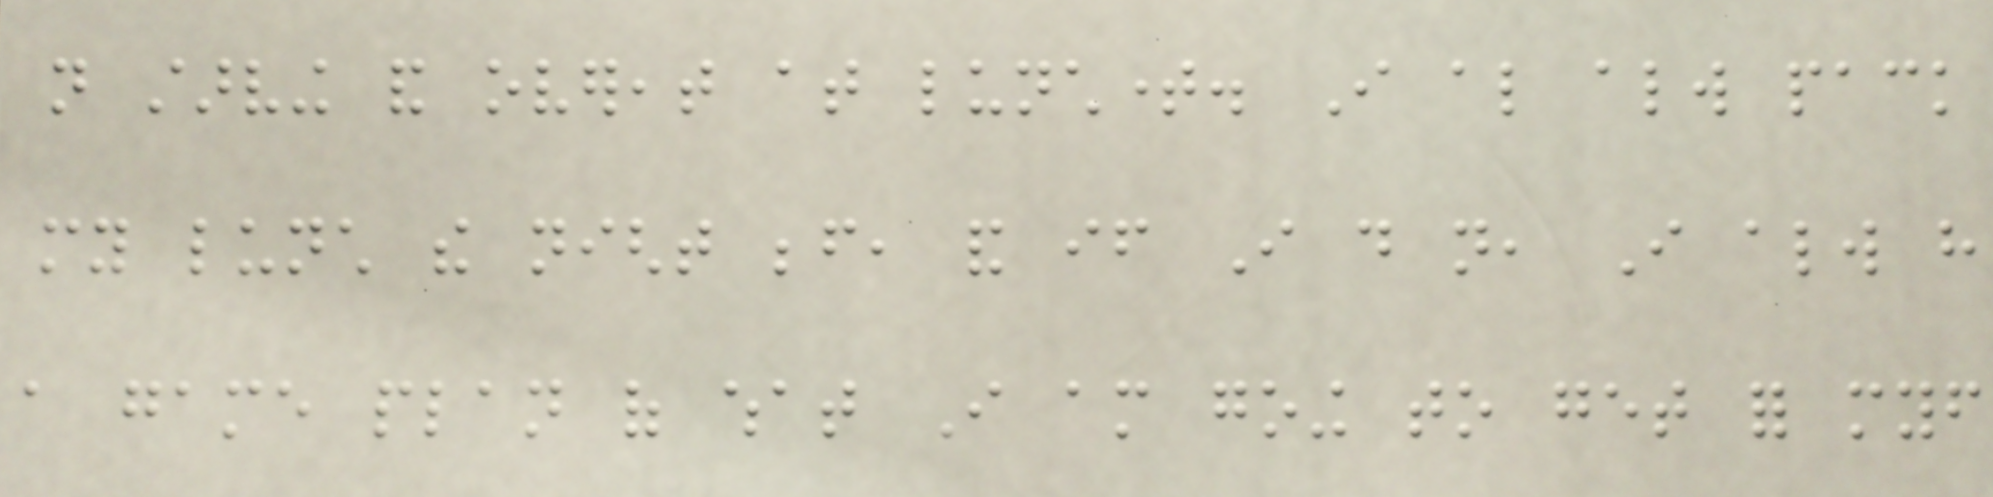not starving and overeat at lunchtime. I also always pack
my lunch the night before, and if I do not, I always have
a game plan of what I am going to get for myself
